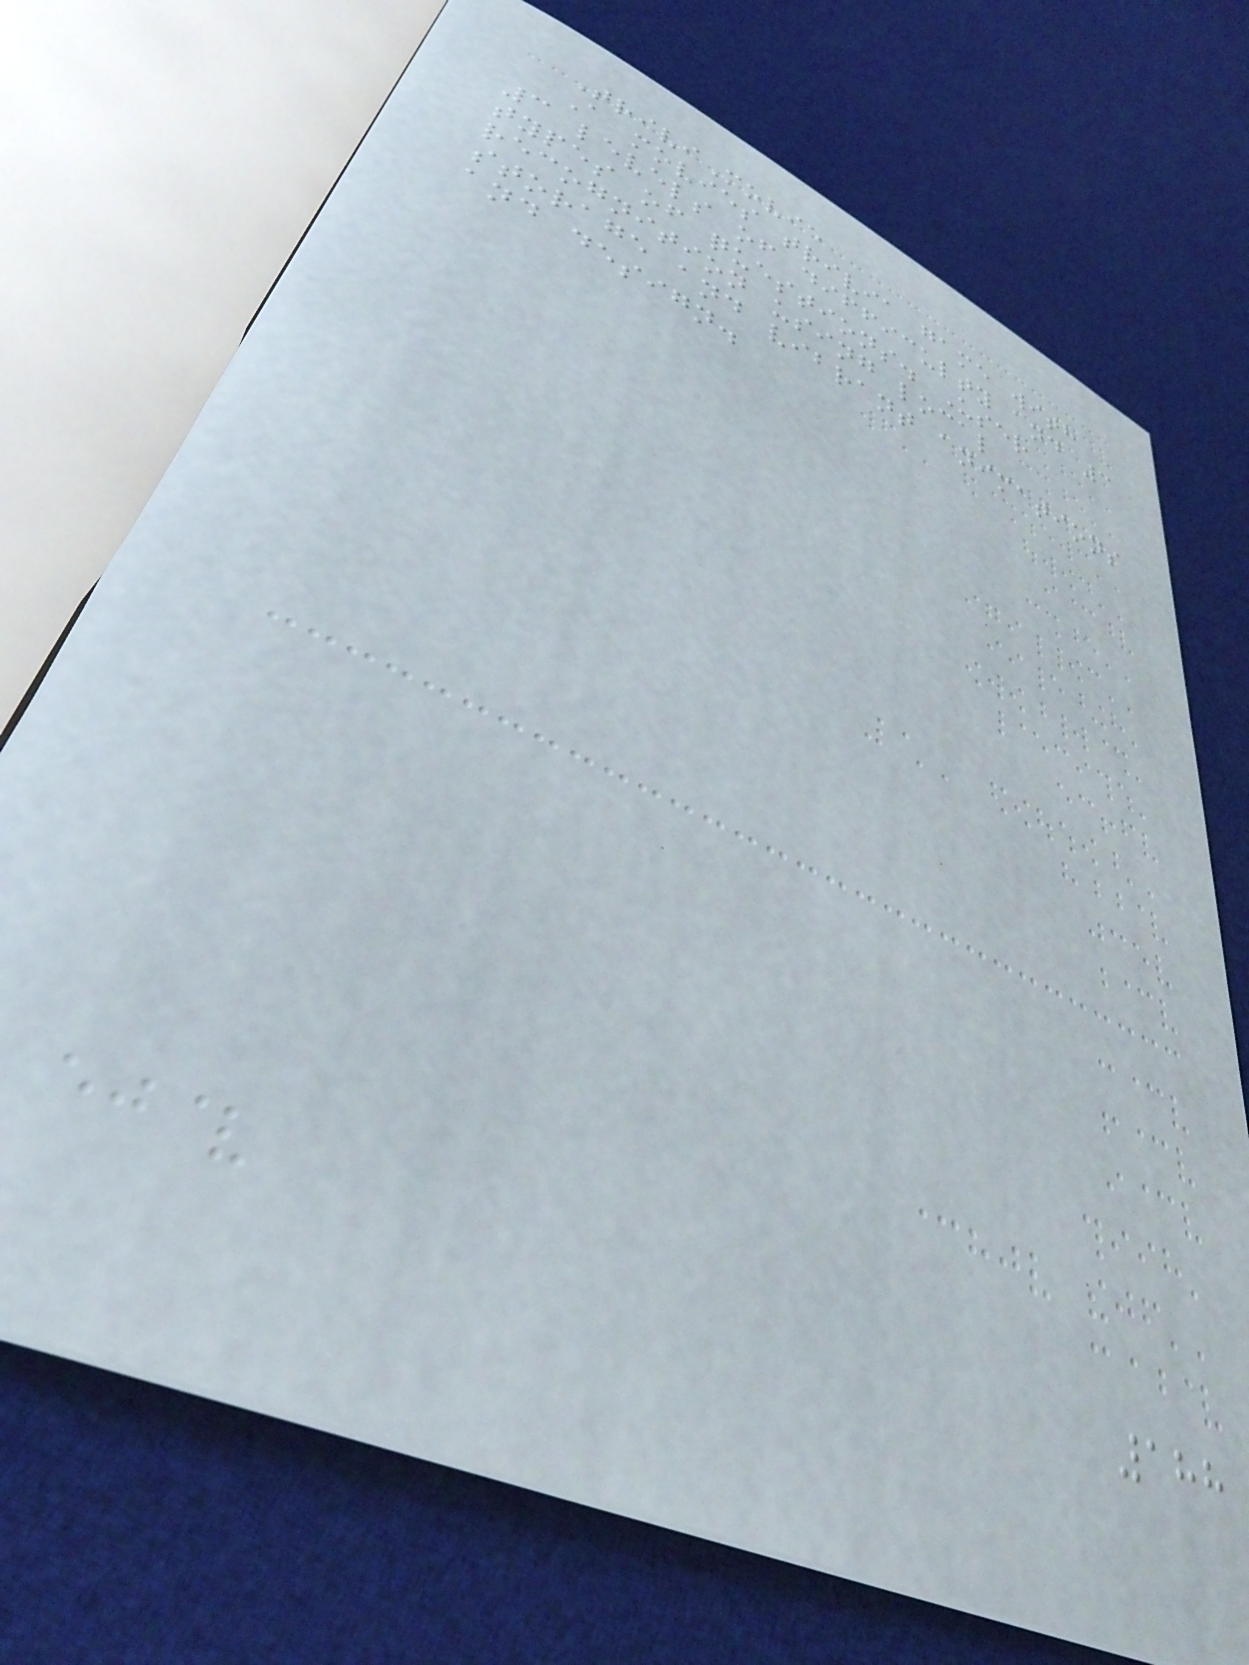TriviMovie
A movies trivia game with
3 levels of difficulty and 3
types of questions. User
recognition using local
storage and vibrant animations
and design.
188
